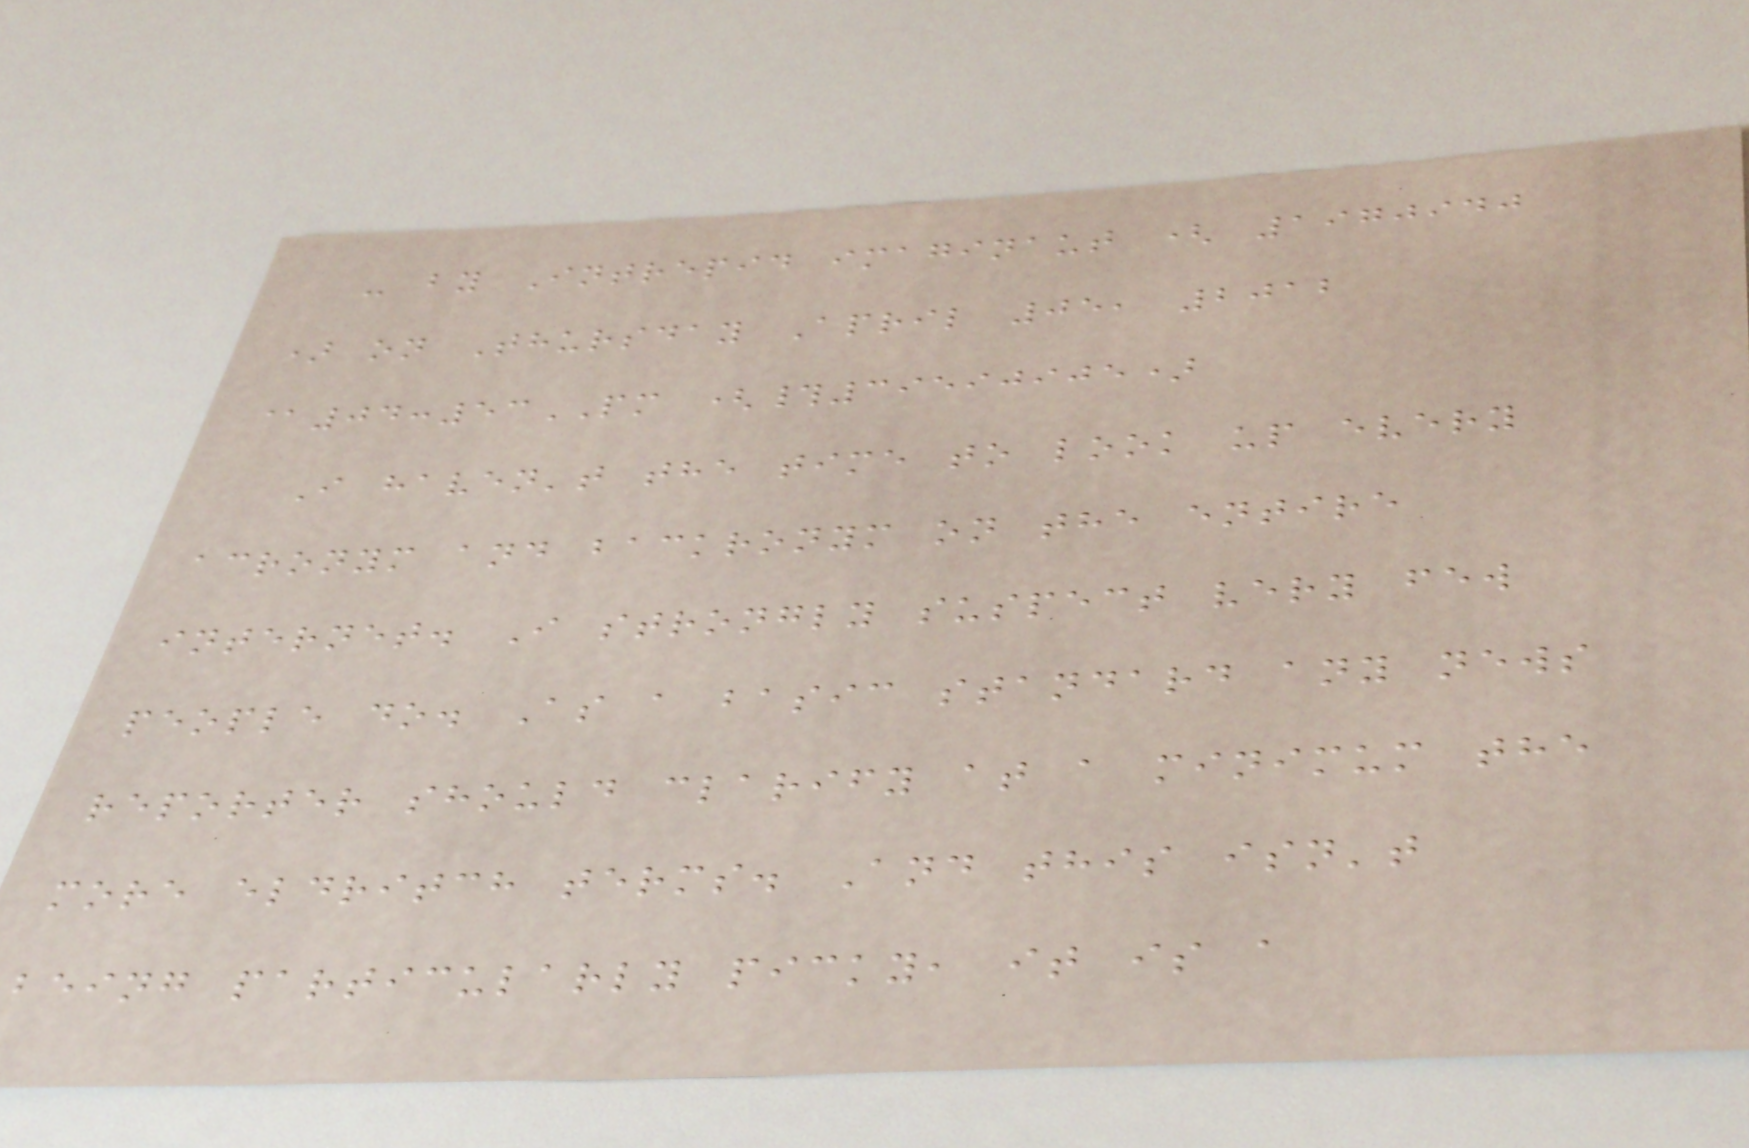- by Intrepid imaginaut ( 1970940
) on Thursday April 05, 2012
@04:53PM (#39590905)
I haven't the time to look up every
acronym and backronym on the entire
internet. I strongly suspect very few
people do. As a basic standard any news
reporter should clarify at a minimum the
more eldritch terms. And this isn't
being particularly picky, it is a
